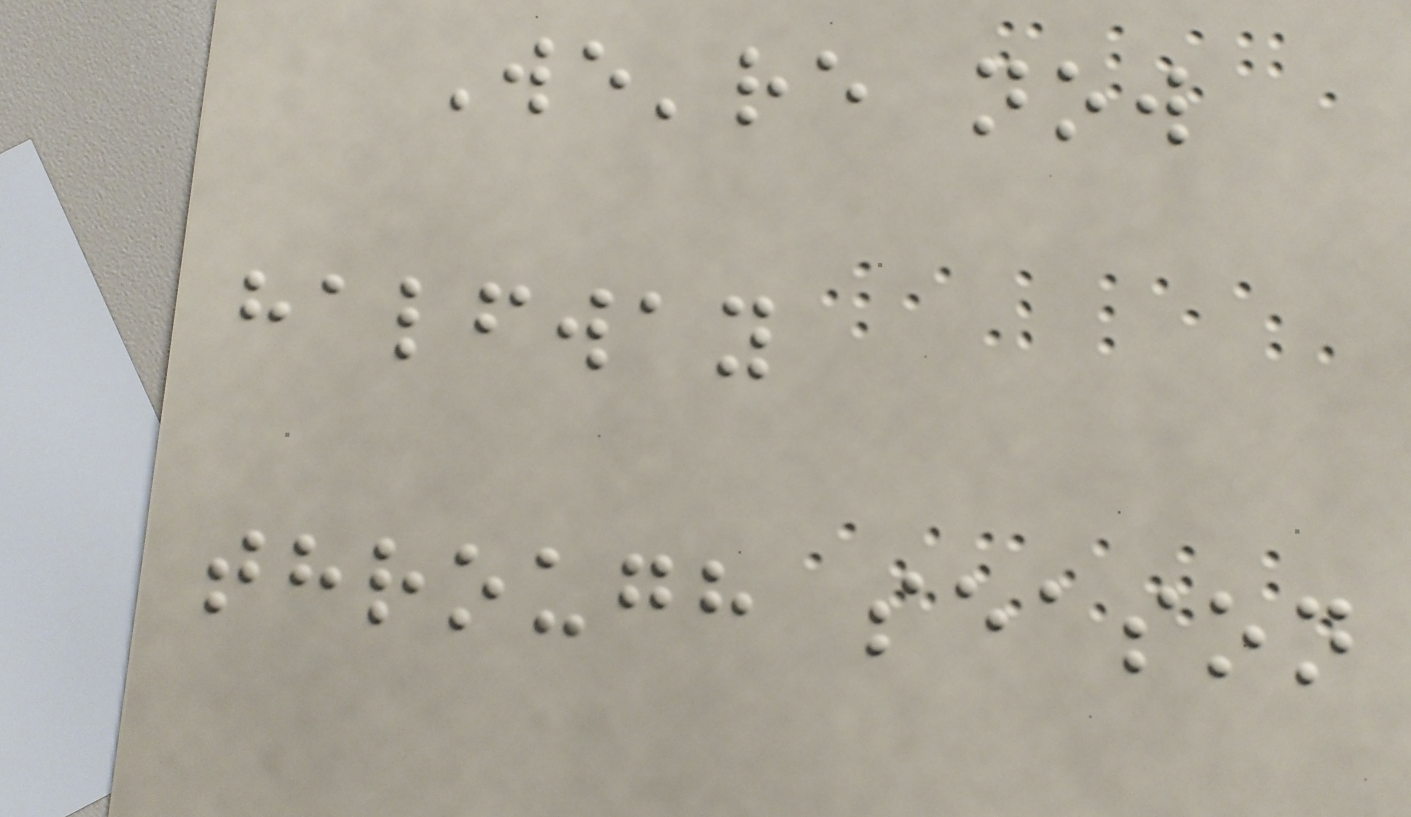We're now
halfway
through season
